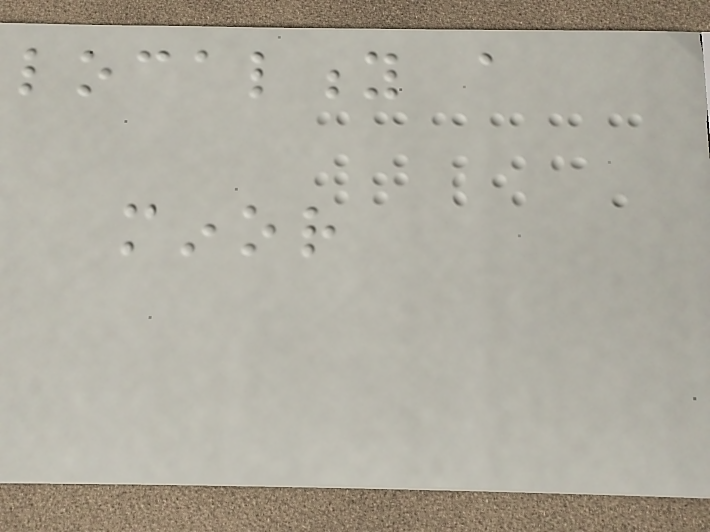locality a
minor
